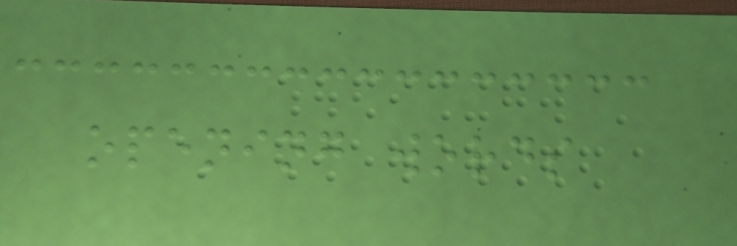opening words
